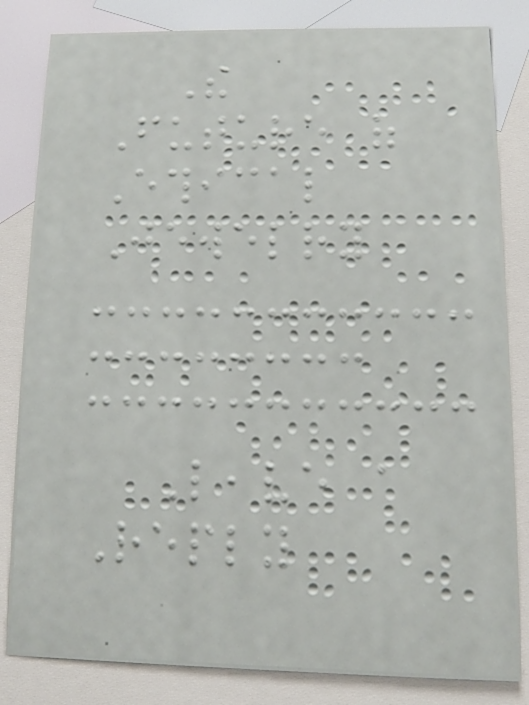The
Future of
Ethical
Jewelry
Leave a
Reply
